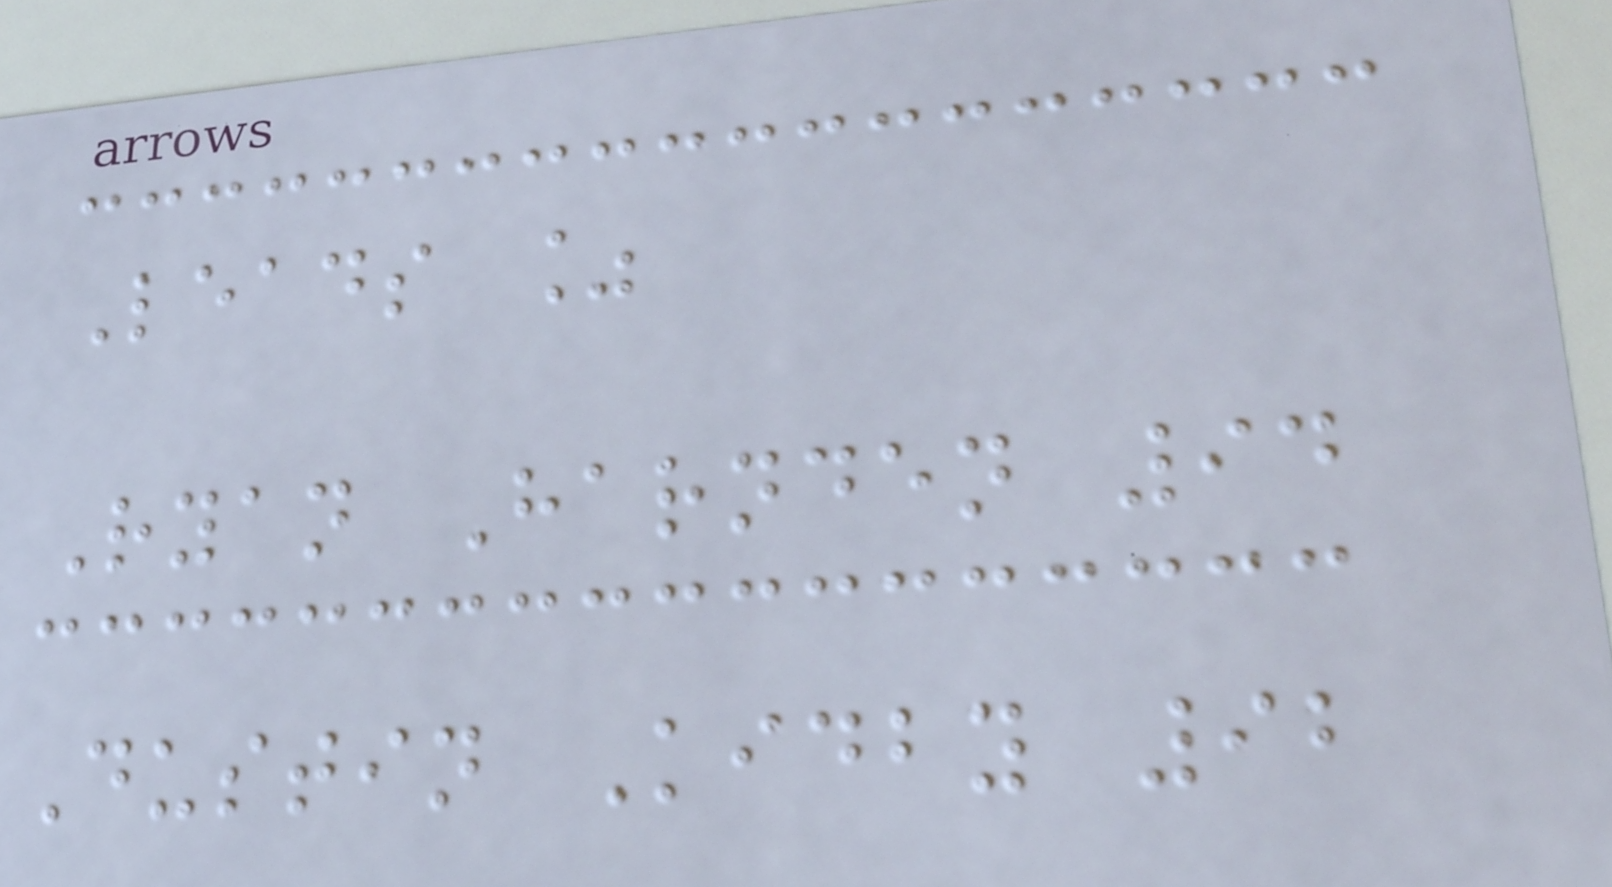Leads %
Ryan Harnden 94
Dustin Kidby 92
